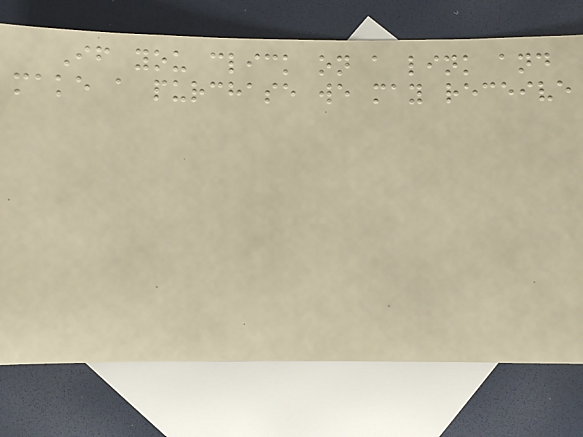If you click on a link and
make a purchase we may receive
